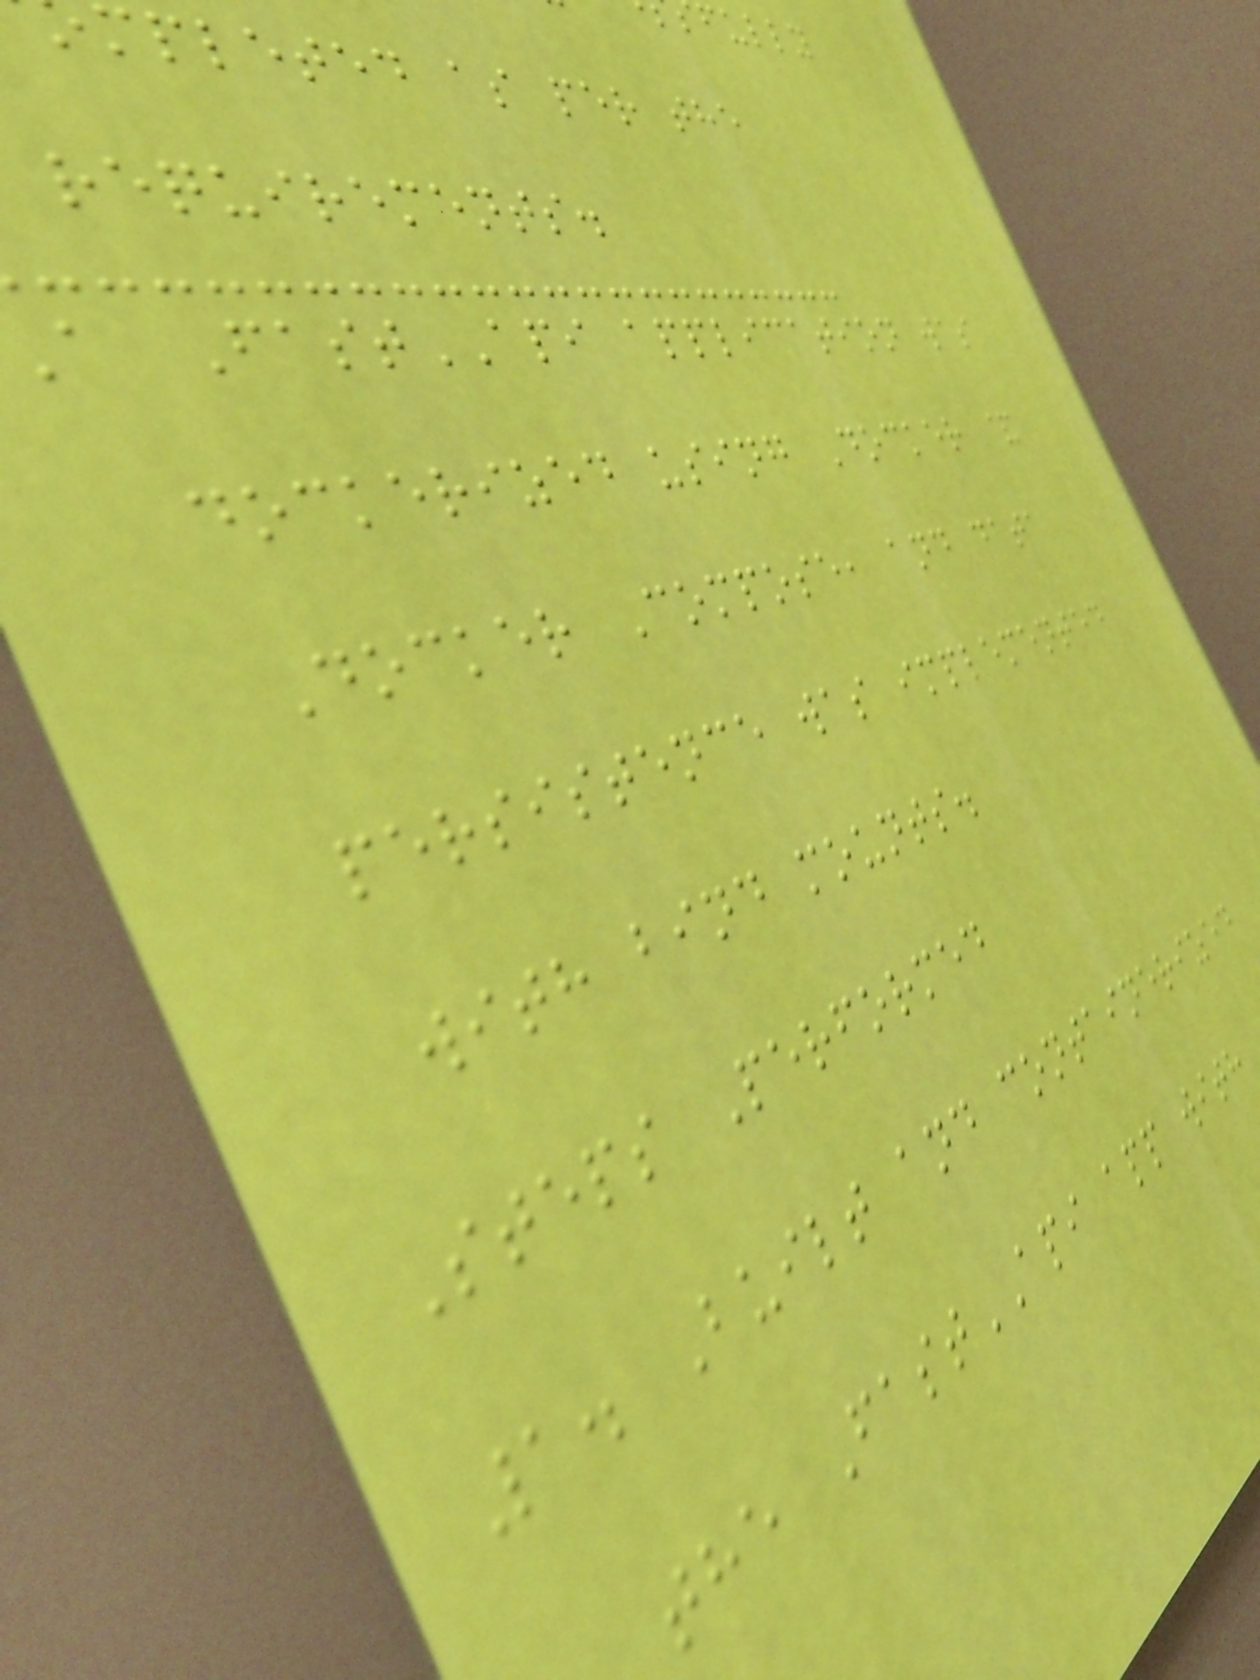mpleted as per the
requirements.
a FastAPI application was
dockerized using Docker &
Docker Compose, and data
persistence was implemented
with bind mounts.
Steps Performed
1. Built and containerized
the FastAPI app with
